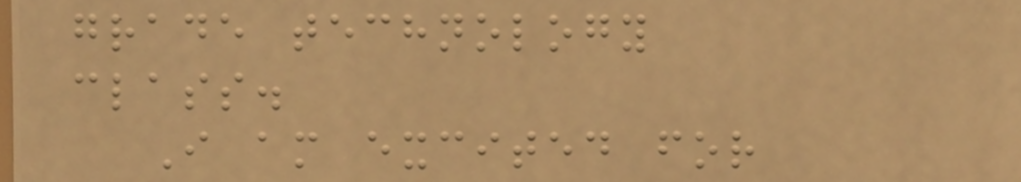grade technology
class.
I am excited for
